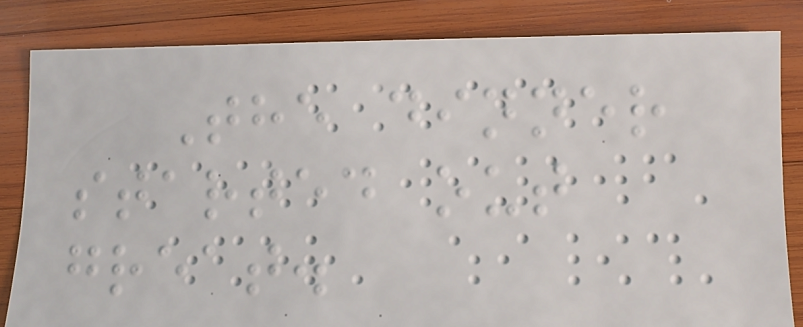The dinner
started out
great.
